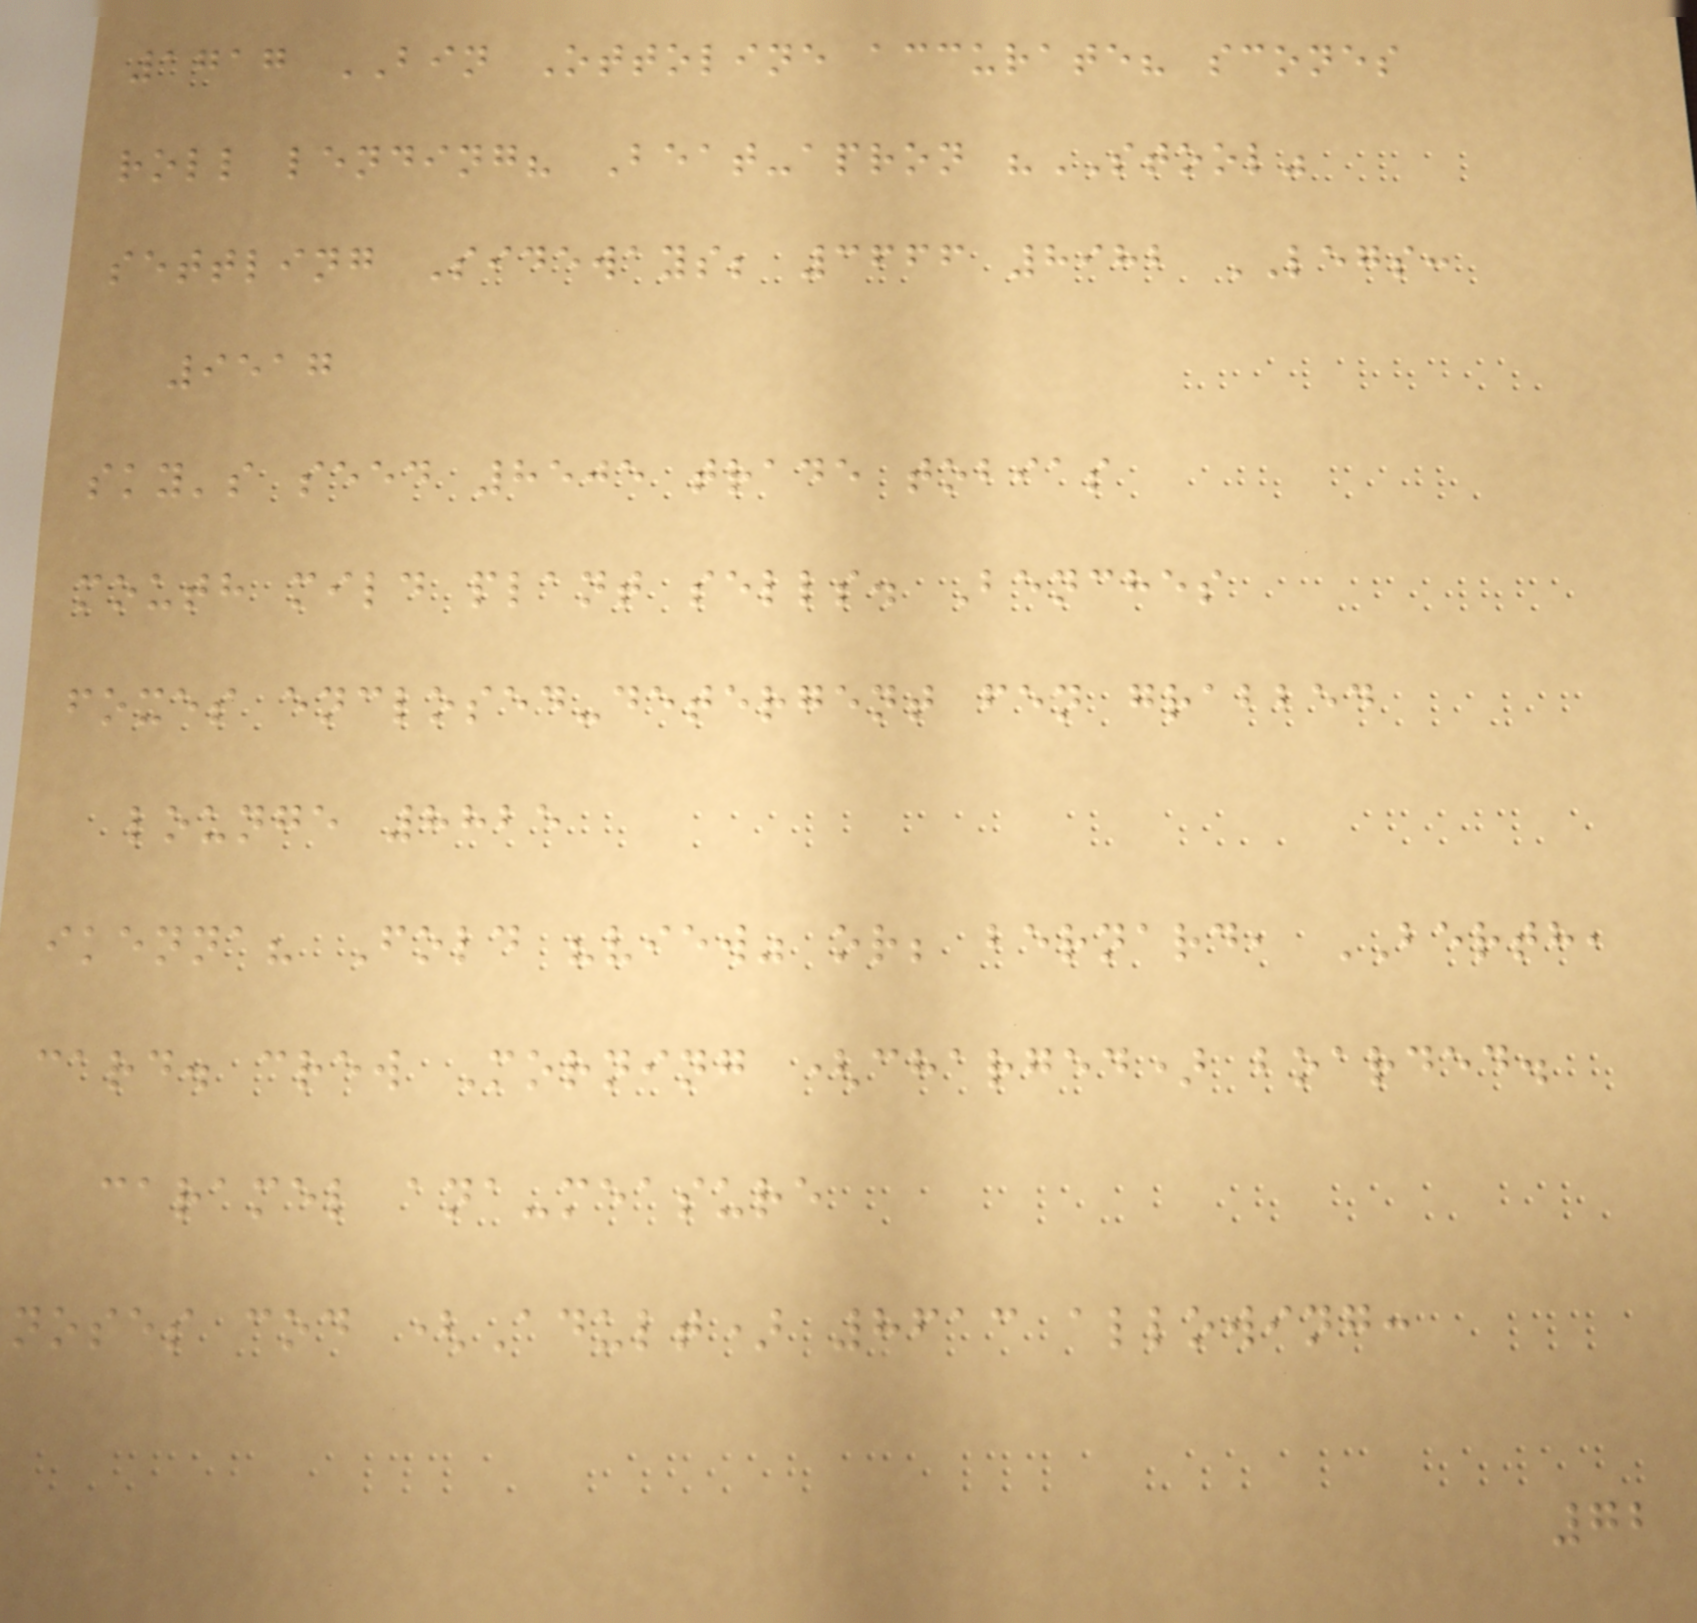1717 BIN Ottoline accurate? scones
roll lending? Beat-apron "STOOL"
settling Sideways; 3666 8982 LEGS:
9517
sky's seed 8505 trade tobias
mouth mild plant sells. Benches
foxes enclosed-detergent fen grabbed
lounge 8825
ikenna? Fold "view" or; bernard, BERTH,
card. crew Morning (charged) boarded.
caramel ana-measure
noses cod (Adult) 8613 allowing:
72
